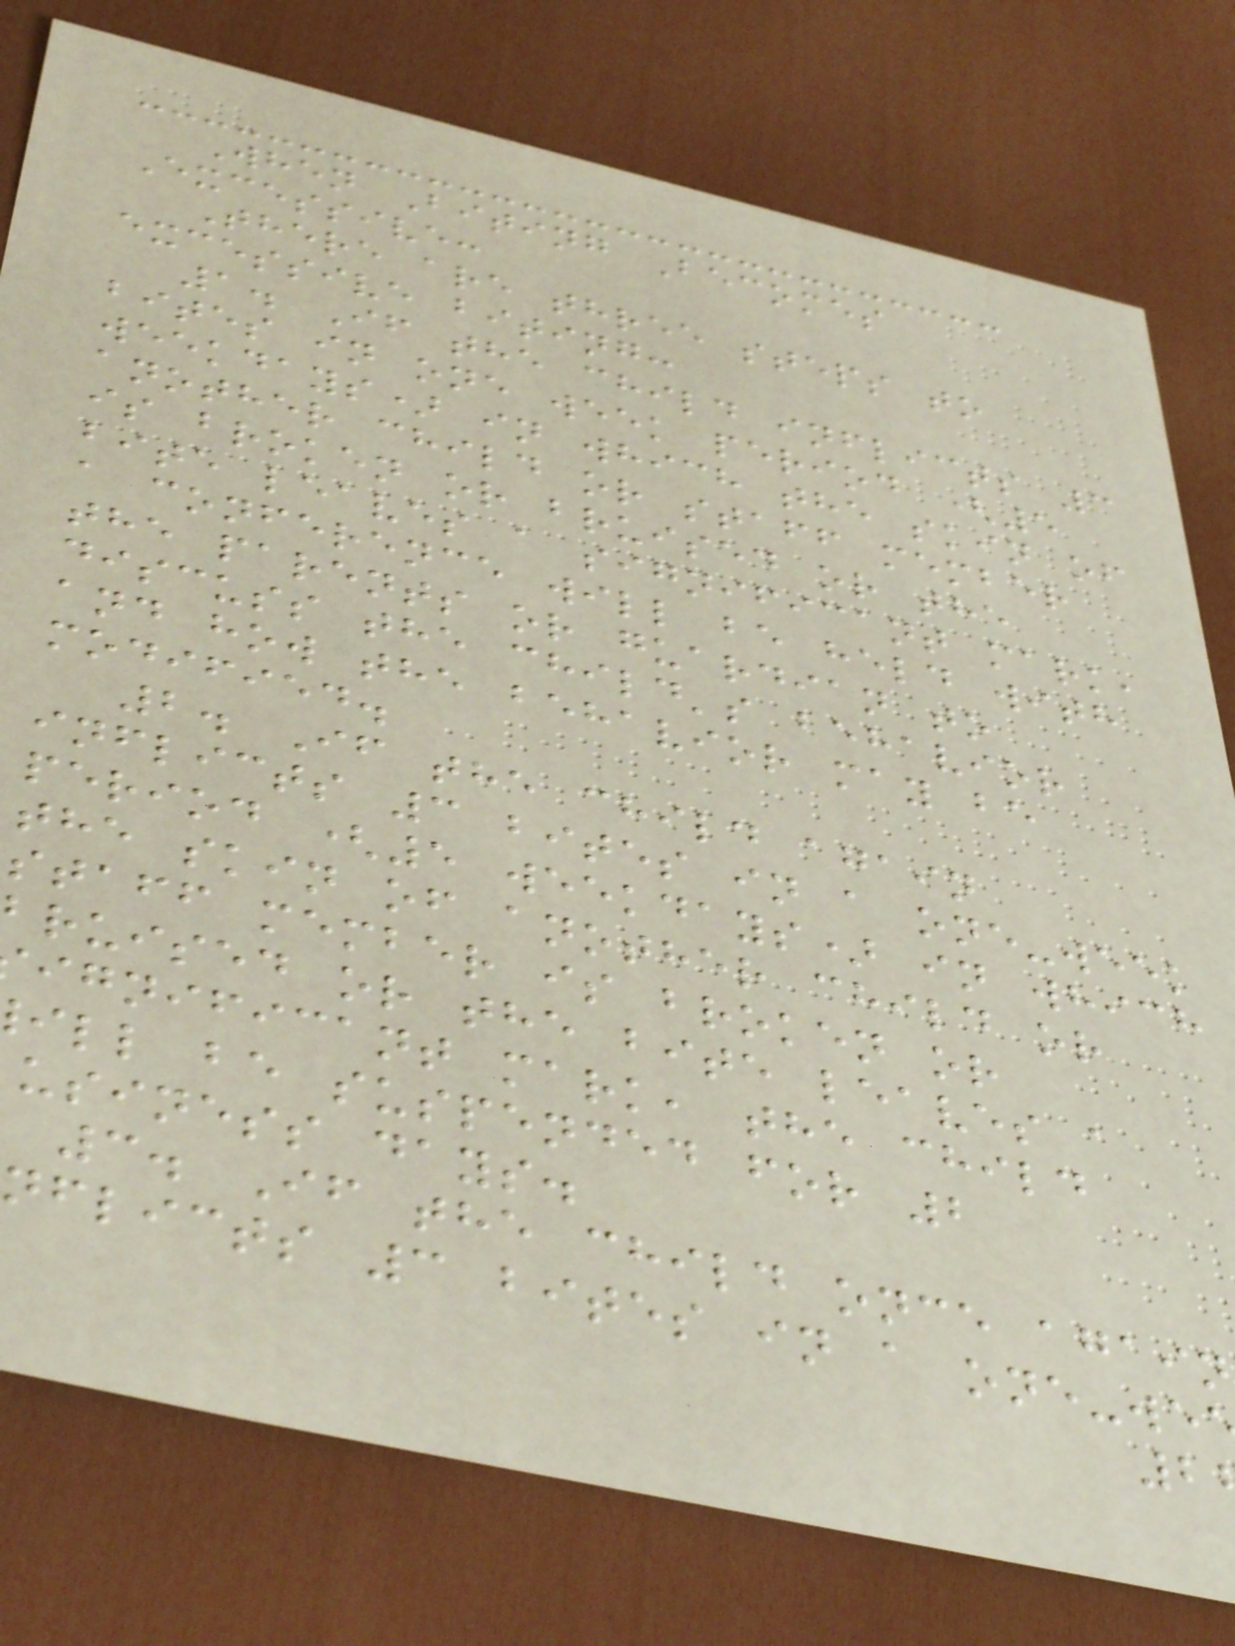When Biting Becomes
Excessive:
There are three steps to
excessive biting:
1. If the child inflicts 3
bites in one week period (5
weekdays) in which the skin of
another child or staff member
is broken or bruised or the
bite leaves a significant mark,
a conference will be held with
the parents or guardian to
discuss the child's behavior
and how the behavior may be
modified.
2. If the child again
inflicts 3 bites in a one-week
period (5 weekdays) in which
the skin of another child or
staff member is broken or
ruised or the bite leaves a
ignificant mark, the child
ill be suspended for 2
usiness days.
3. If the child once again
nflicts 3 bites in a one-we
